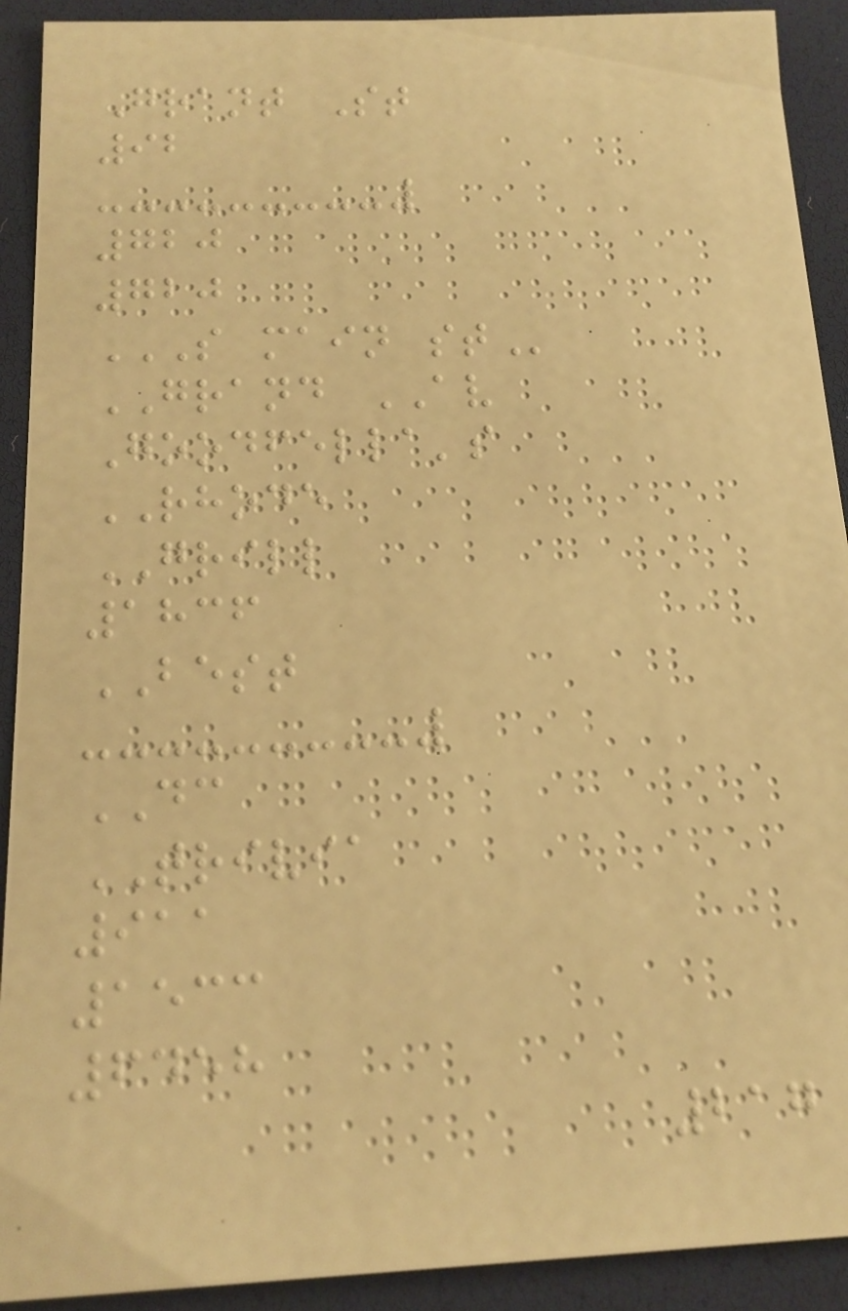Grant St
92
720
720
S MAIN ST
GRAND AV
Goodfella's
RHODE
GRILL
1836
BEST
DC
TRIVIA
911
1533
6458
217
